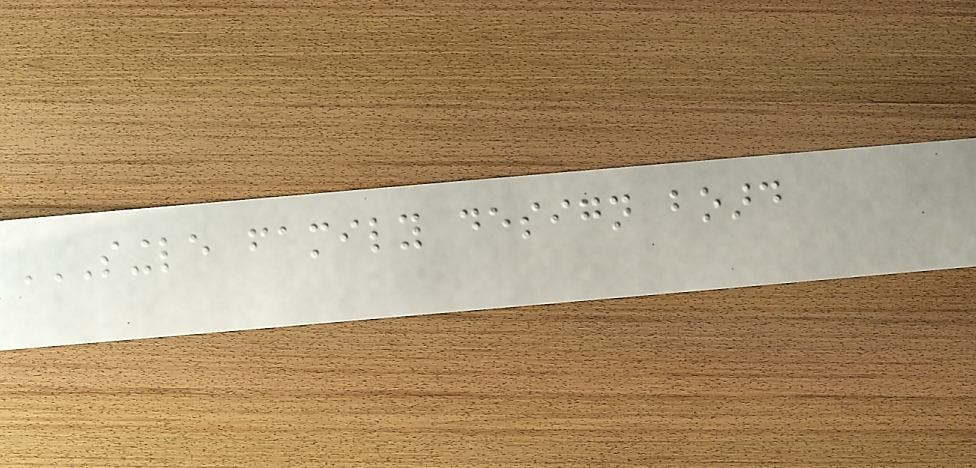SINGLE FAMILY DESIGN BOARD
